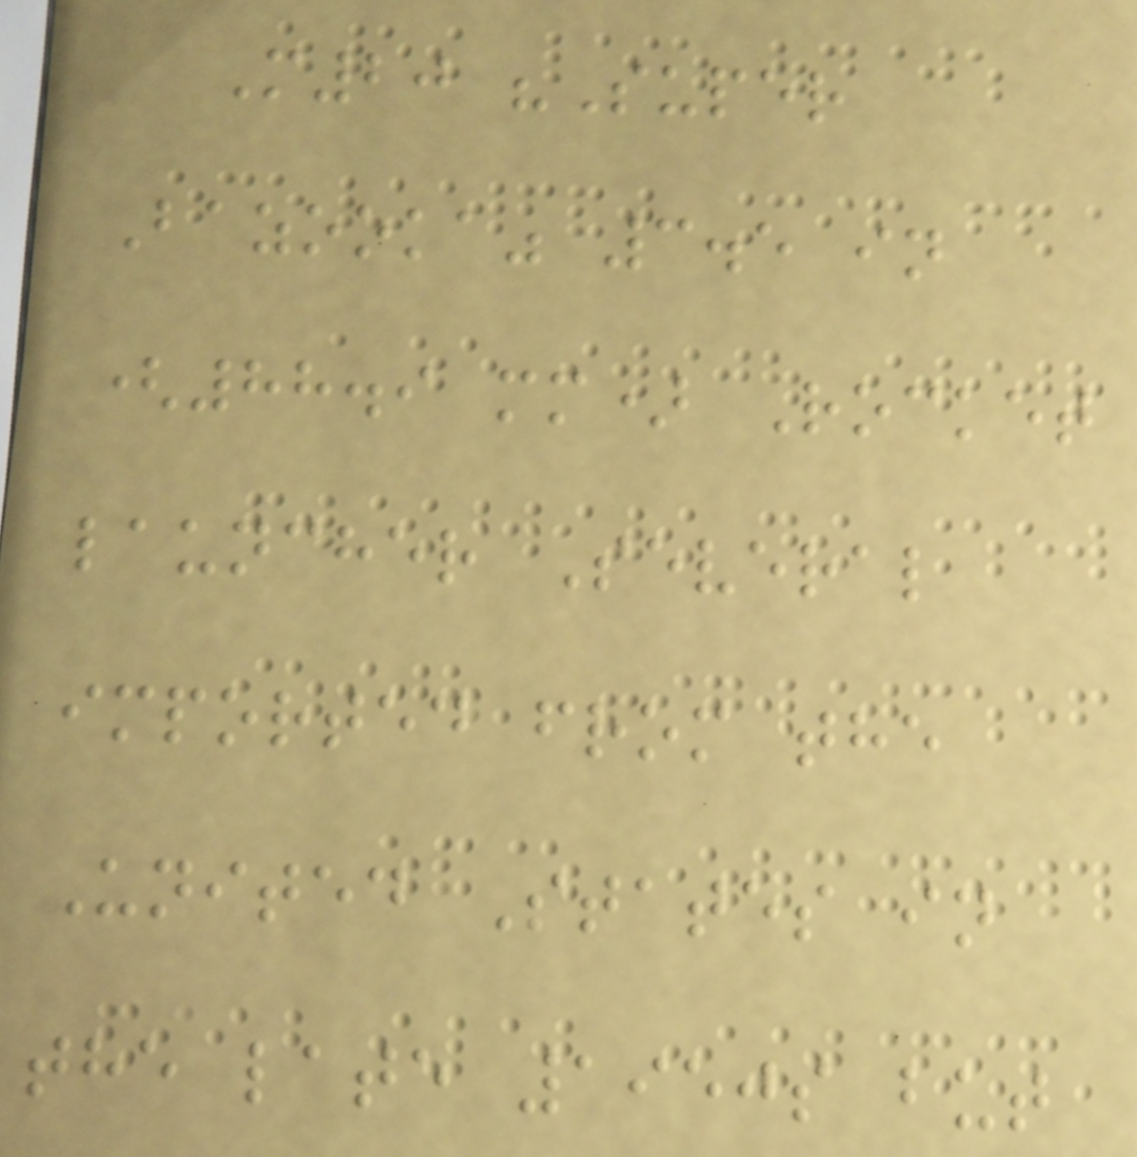M20 "Super
Bazooka" 3.5 in
(88.9 mm) Rocket
launcher Several
imported from the
United States in
the late 1950s but
